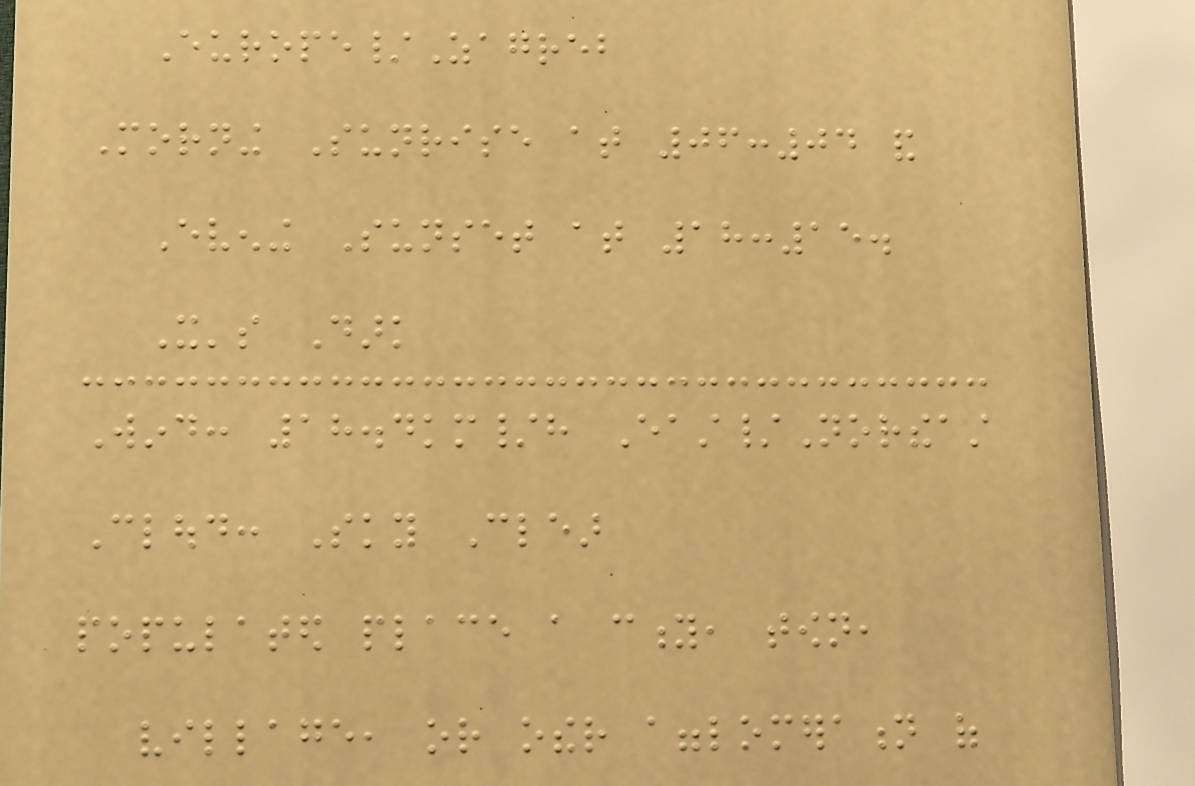Europe/Zagreb
Morning Sunrise at 06:04 and
Evening Sunset at 18:15.
It's Dark
Wind: 18.4km/h East/Northeast
Cloud: Sky Clear
populated place a city, town,
village, or other agglomeration of
